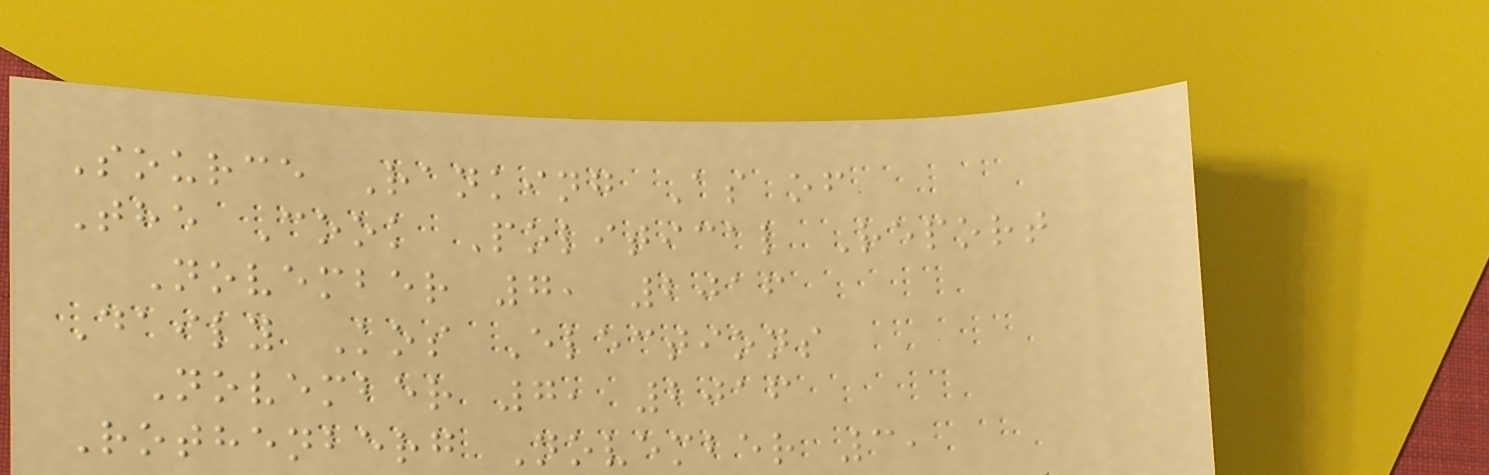Source Ranking As of
The Cook Political Report
November 7, 2016
Daily Kos Elections
November 7, 2016
Rothenberg November 3,
